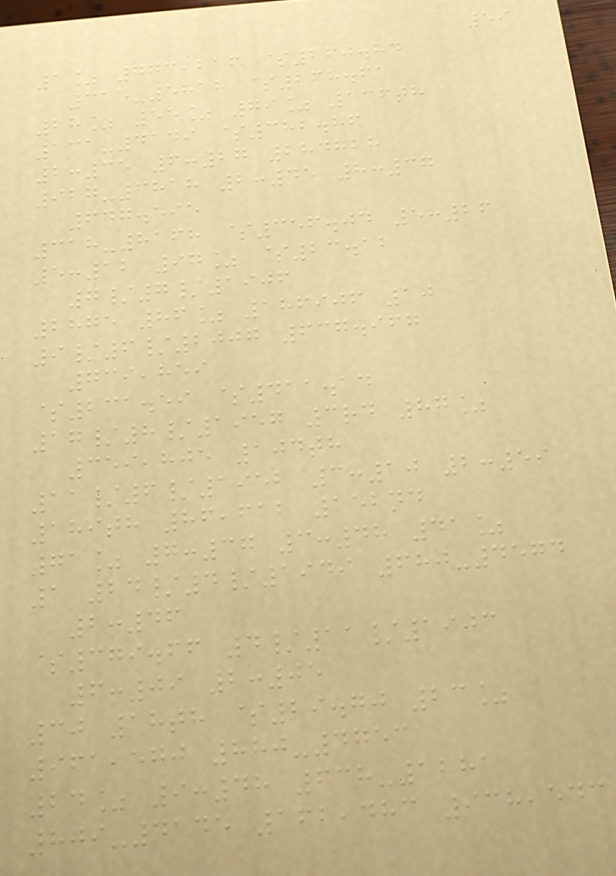59
1% 773,216 $260.84
315-5818 $268.61
28% 55% 79% 136th
131-4149 $382.86
2:35 6:27 284828
927-3818 2:45 8:37
647.595
318-8168 $356.04 5:26
5:12 97% $23.12
7/7/1906
2875 86% 186906 10
9/6/2007 637.967
739,859
$231.59 $411.14
17/8/1957 3rd 87%
359,805 104th
11/6/1952 3:10 2:59
189th 86,612 152nd
71% 7:37 3:48 41%
1 24/4/1949 680-4574
2:46
$379.66 4/11/1903
6:09 2:05
30 18th $29.70 23%
961,570 880-4753
24% 9:48 638-1281
809-4145 162,483 938,543
